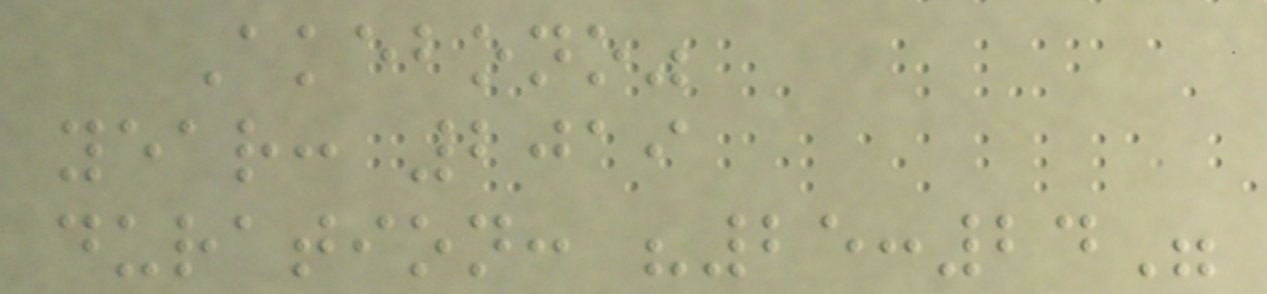Akebono"
year: 2019
duration: "25:24"
